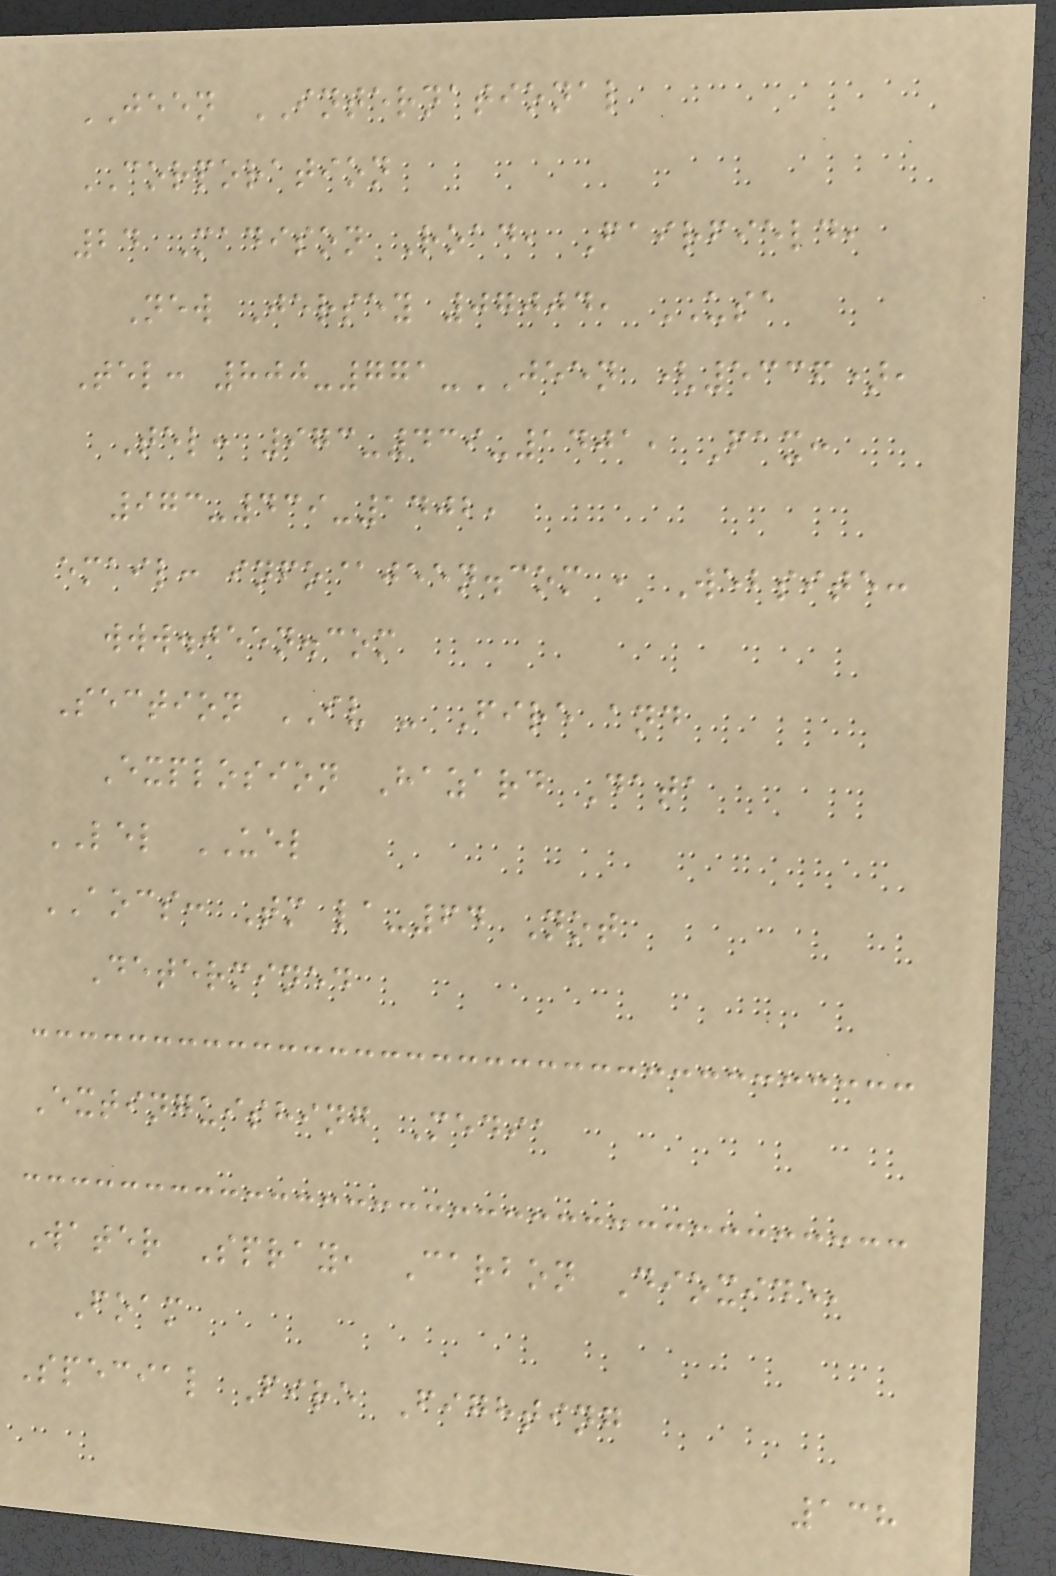JEEN INTERNATIONAL
CORPORATION
24 Madison Road, Fairfield,
New Jersey 07004, USA
Tel: 800-771-JEEN (5336),
Tel: 973-439-1401, Fax:
973-439-1402,
email: info@jeen.com , Website:
www.jeen.com
Section IV - Fire and
Explosion Hazard Data
LEL UEL
AOCS: Tm la-64 Not
Determined
Extinguishing Media
Water Spray, Carbon Dioxide,
Foam
Special Fire Fighting
138
